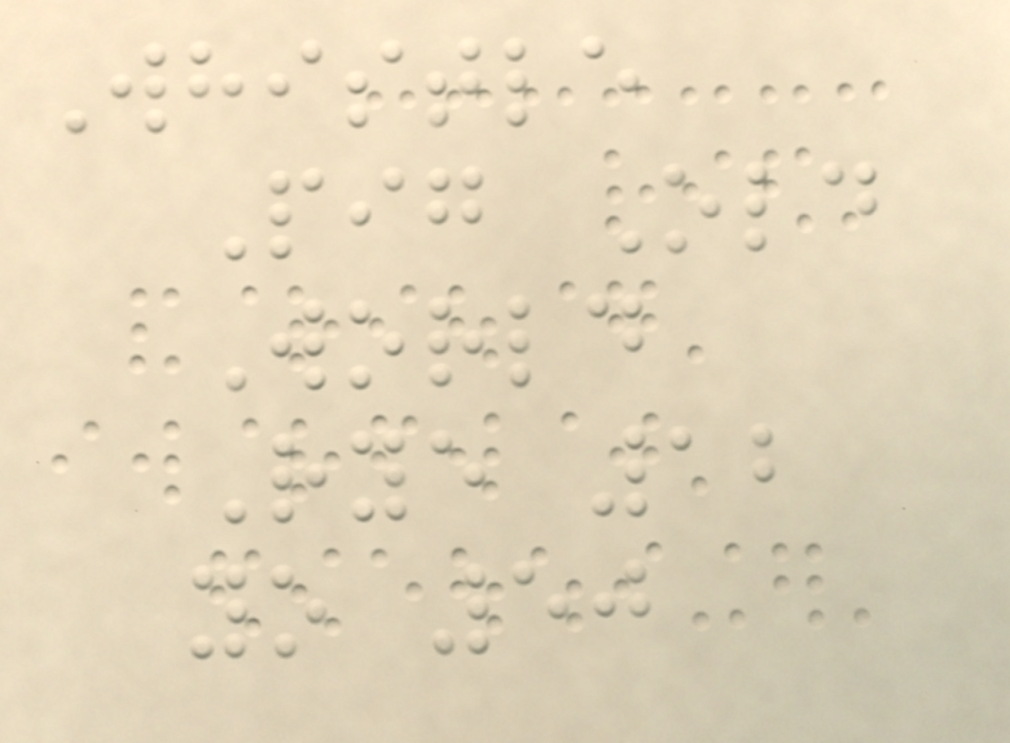Whistle
Pig Old
World
Rye 12
yo 50
